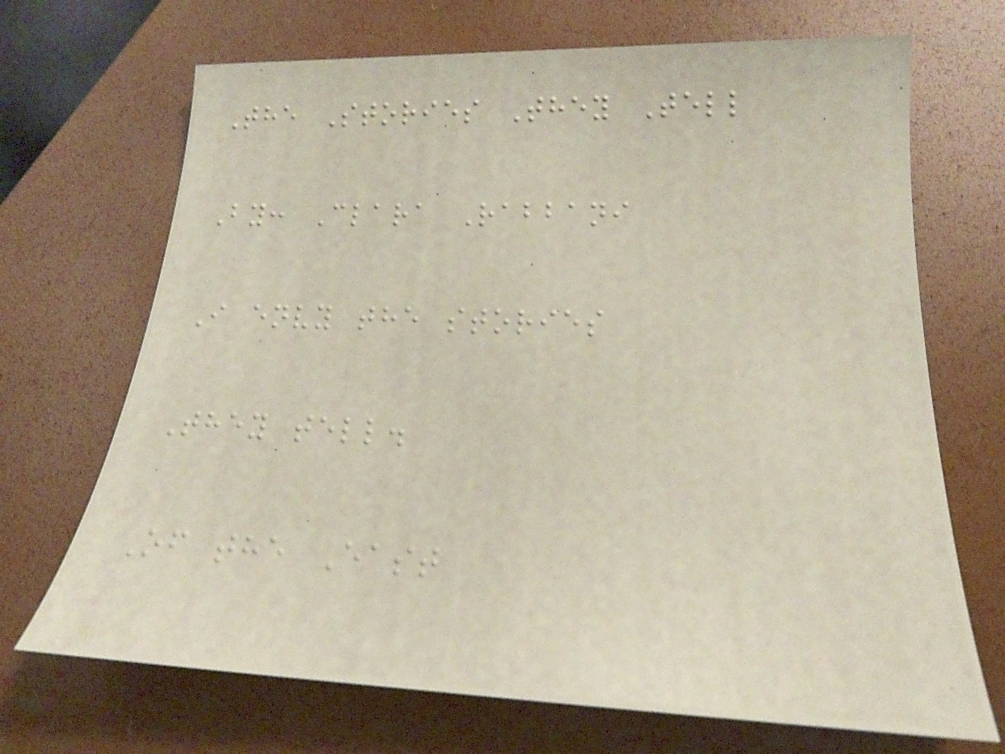The Stories They Tell
By: Clara Rabbani
I envy the stories
They tell.
Of the East
